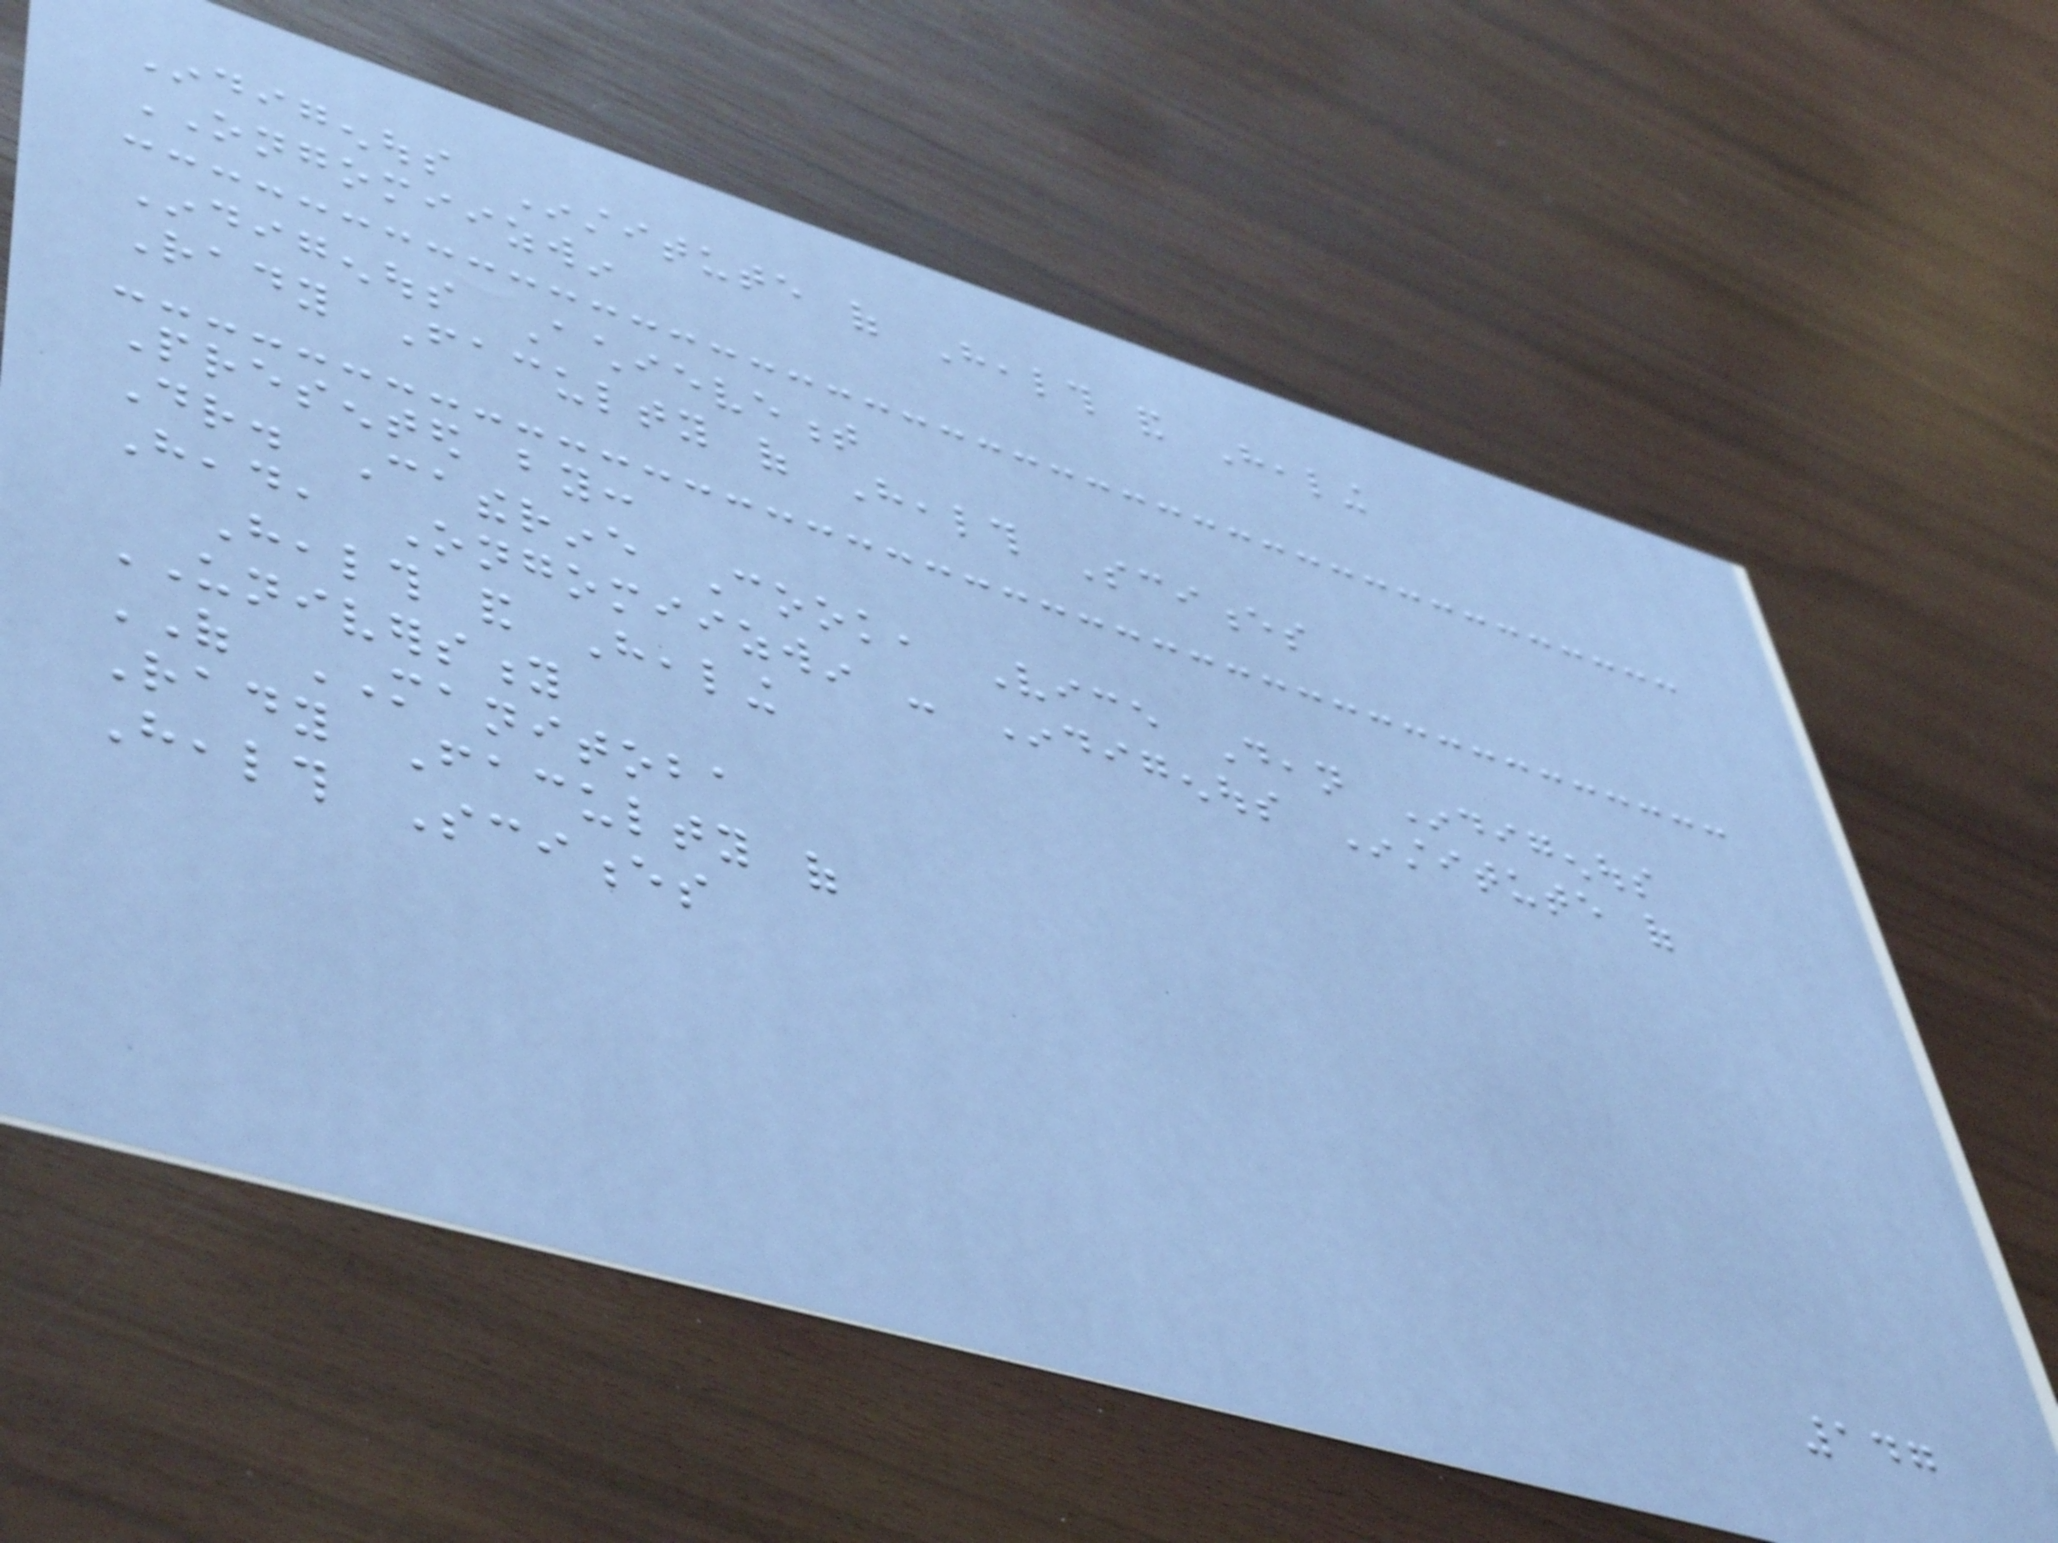Indigenous Institute of Health and Healing
ONGOMIIZWIN
Indigenous Achievement
Rady Faculty of Health Sciences
Presented by:
Dr. Catherine Cook, Vice Dean Indigenous
Head, Ongomiizwin - Indigenous Institute of
Health and Healing
UNIVERSITY
OF MANITOBA
Rady Faculty of
Health Sciences
147
